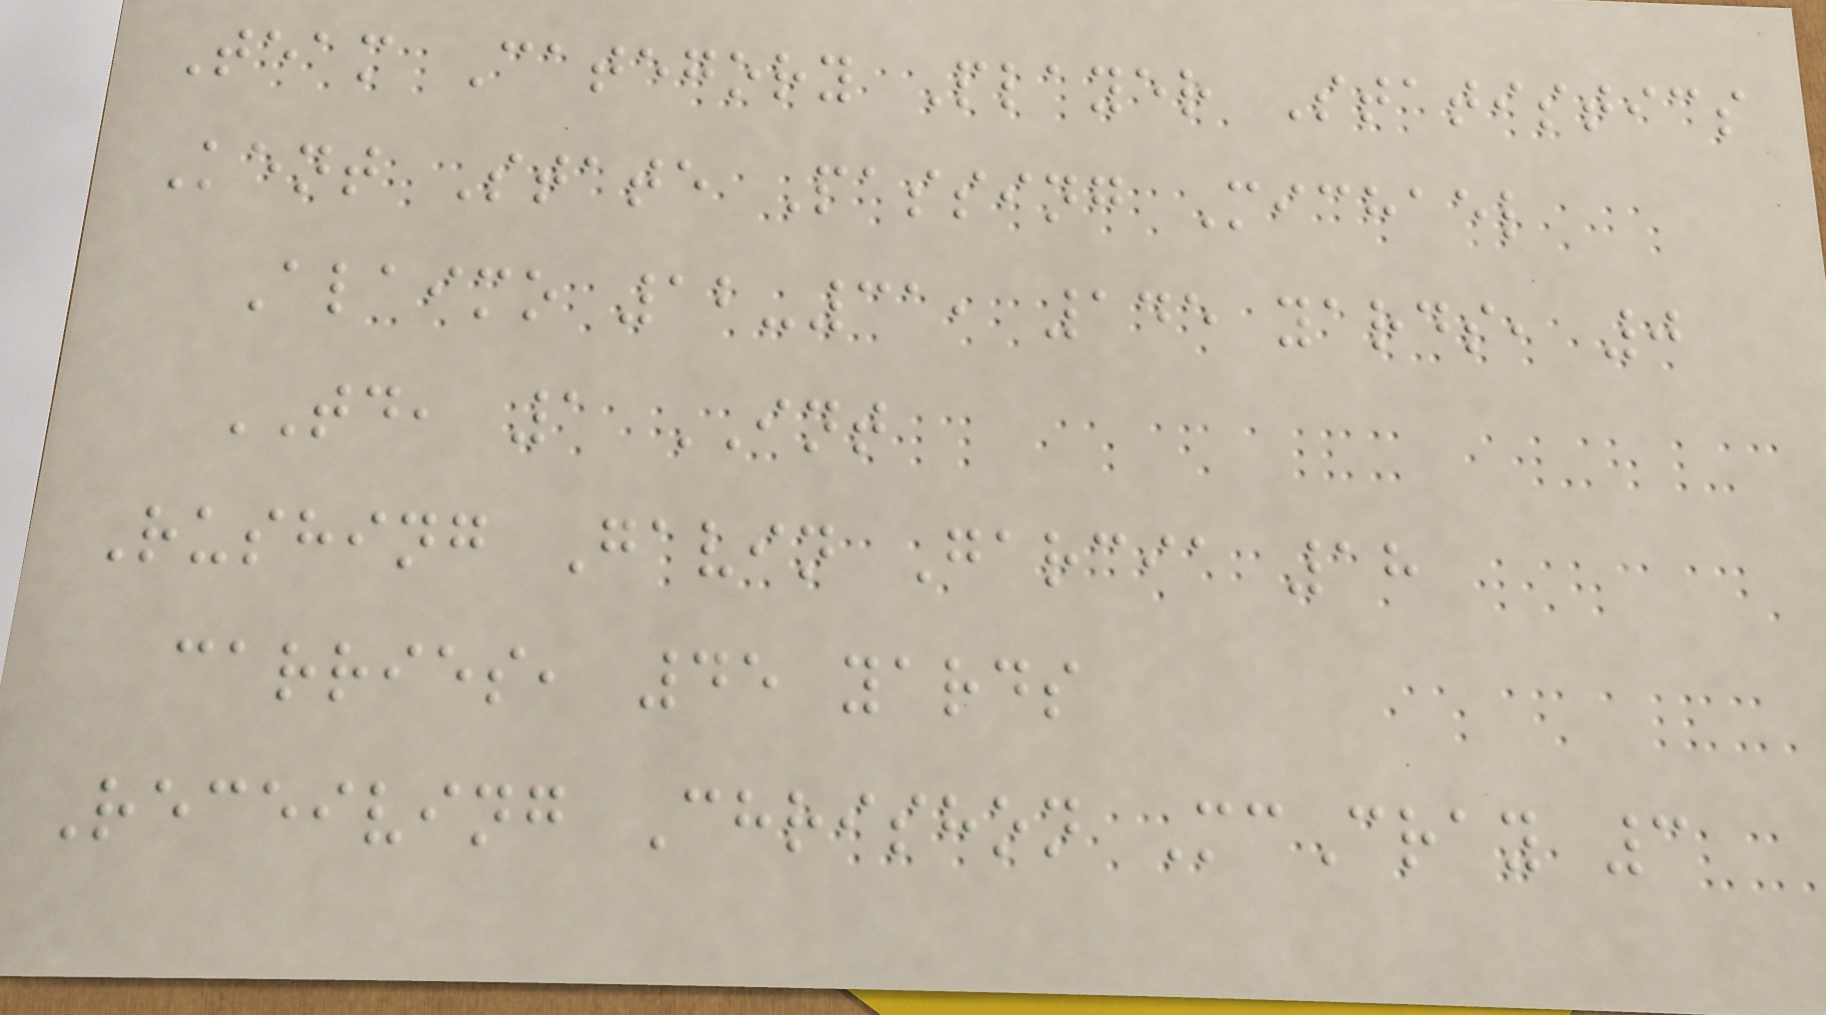Team Category Player Statistics
Kent State Passing Michael
Alaimo 12-31, 145 yards, 0
TD, 1 INT
Rushing Gavin Garcia 18
carries, 45 yards
Receiving Chrishon McCray 3
